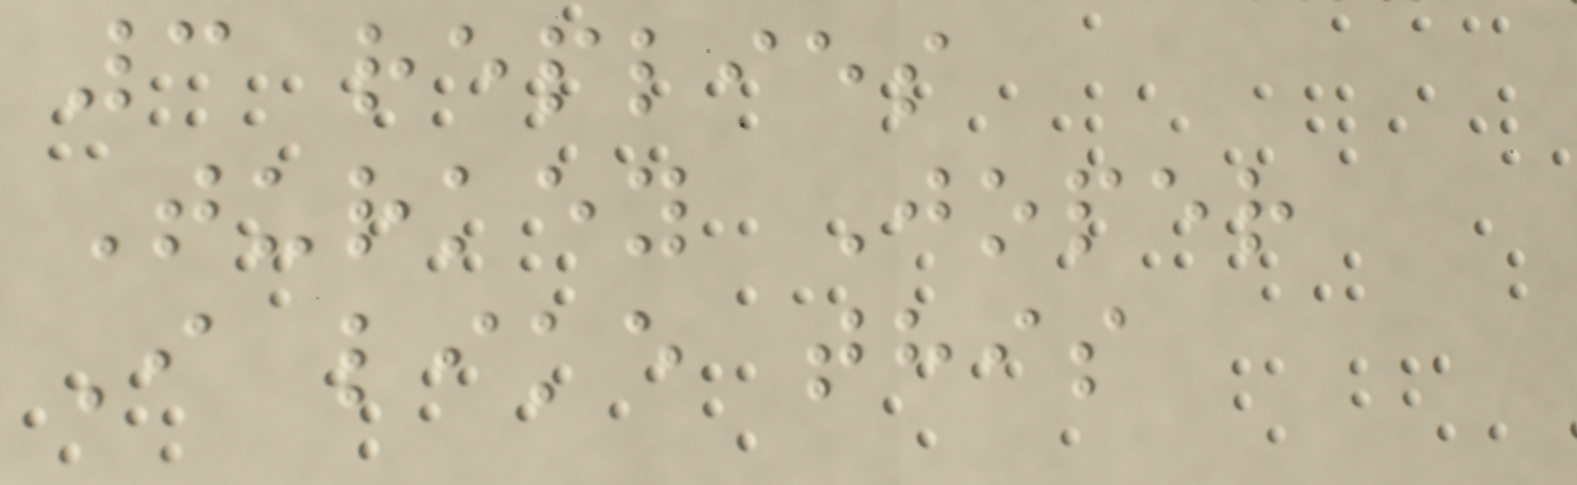3 replies
Turkey Joper
I like this
